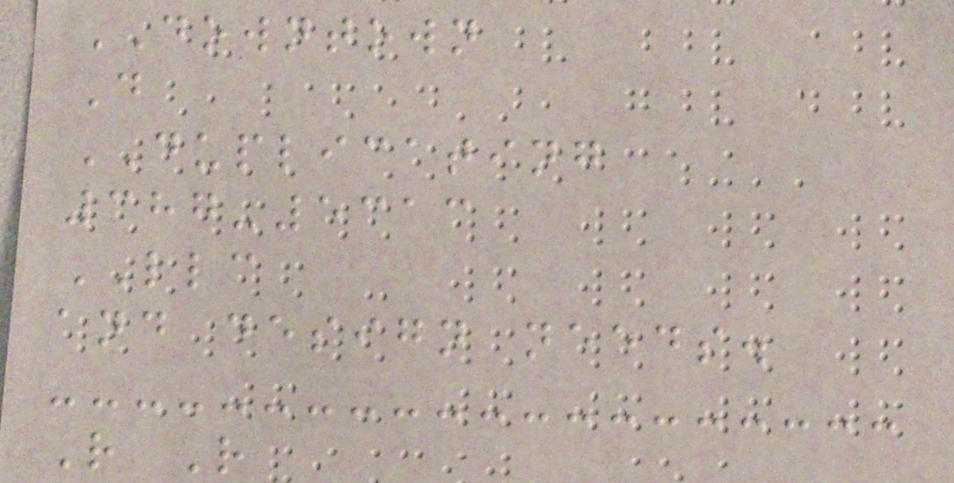DOWNTOWN
D
DUPLICATING
387-5313
LLC
and design needs.
R R
